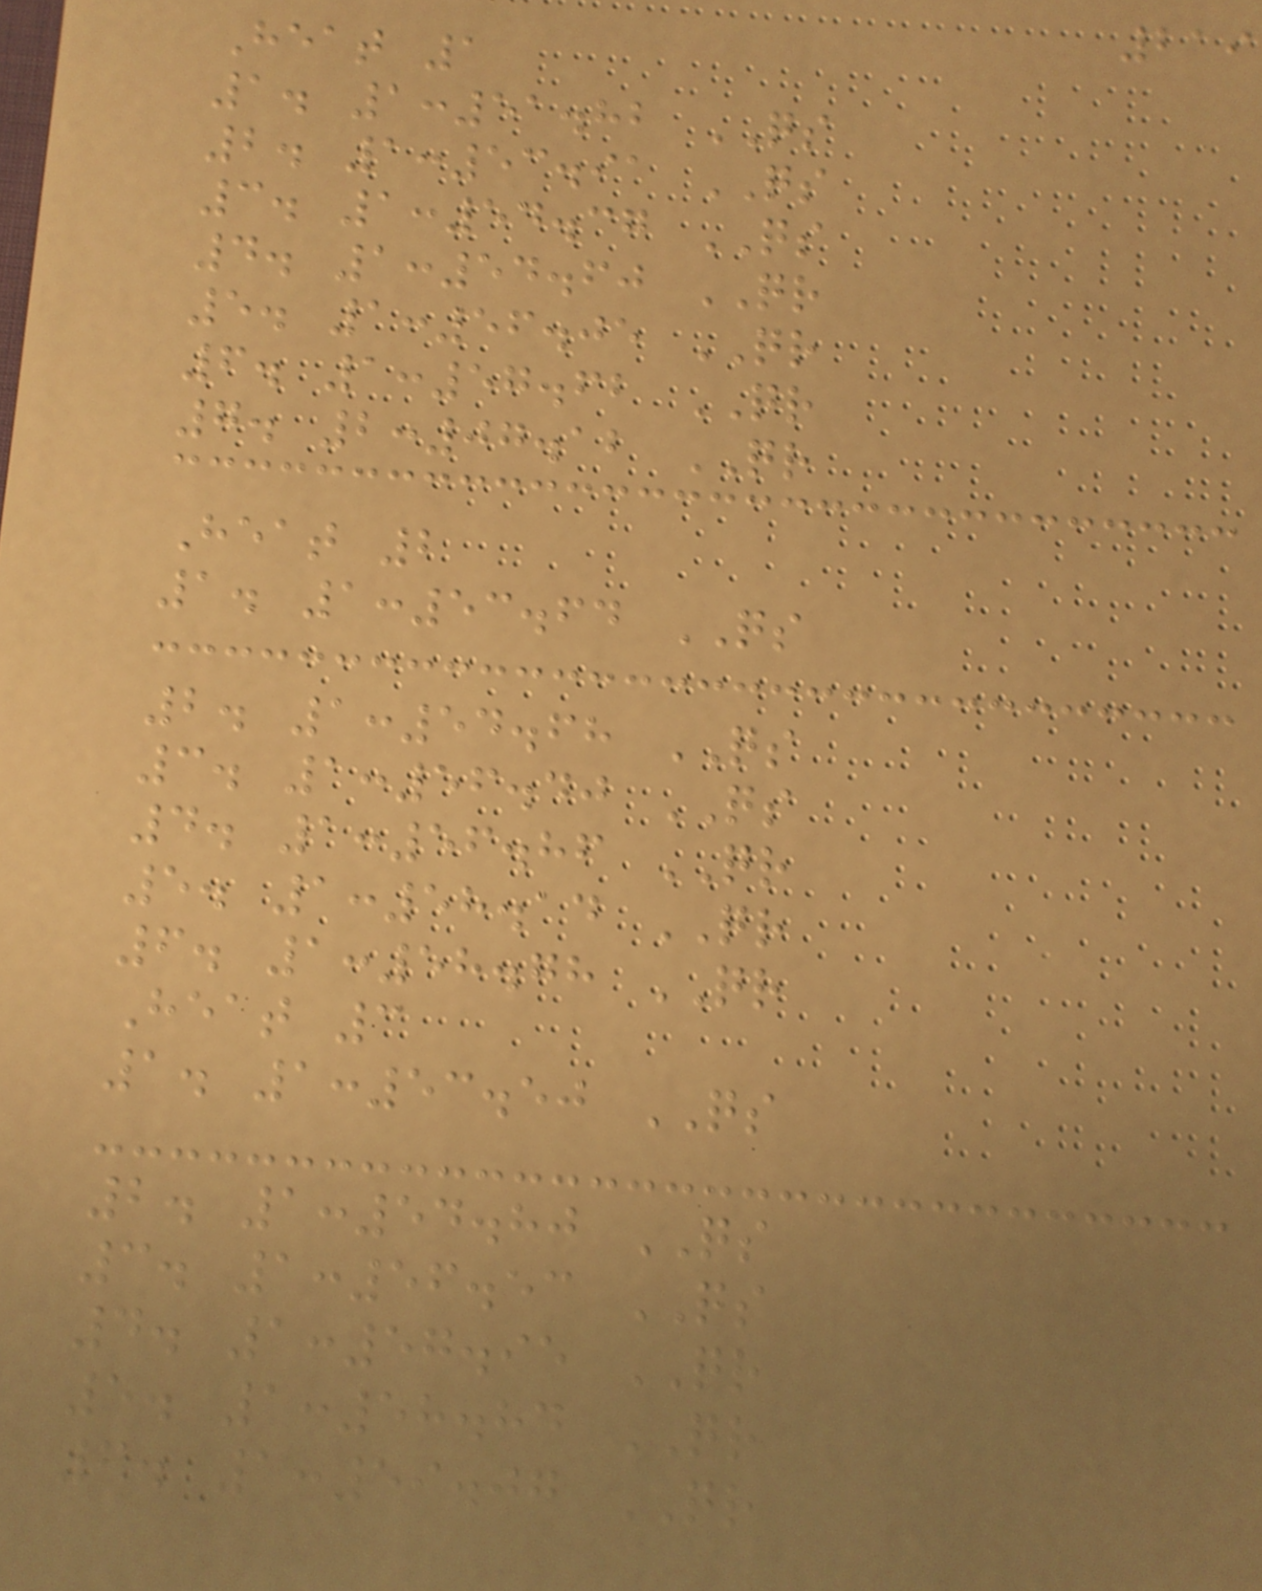219
Heat 1
1. 1:51.82 QS
2. 1:53.91 QS
3. 1:54.37 QS
4. 1:54.60 QR
5. 1:56.05 QR
6. 1:57.62 QR
7. 2:07.12 QR
Heat 2
1. 1:53.64 QS
2. 1:54.68 QS
3. 1:56.40 QS
4. 1:56.86 QR
5. 1:58.14 QR
6. 1:58.78 QR
Heat 3
1. 1:53.50 QS
2. 1:54.80 QS
3. 1:56.53 QS
4. 1:57.95 QR
5. 1:58.84 QR
6. 1:59.07 QR
